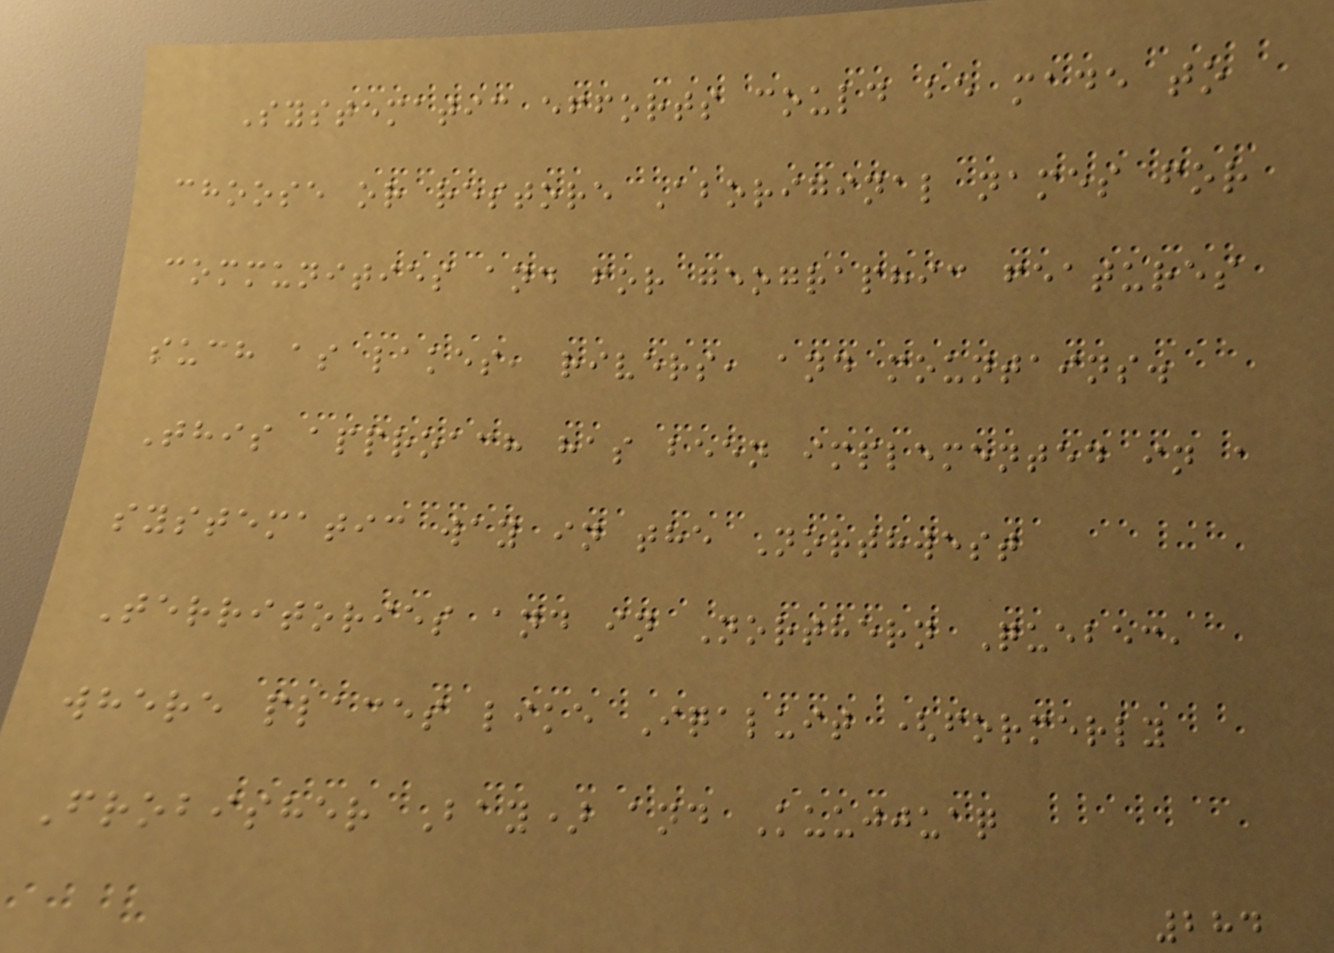Systematic efforts could be made to
choose or restore Aboriginal names for
communities and for geographic features
such as lakes, rivers, and mountains.
This approach has been implemented in a
systematic way in the Northwest
Territories and in Northern Quebec,
where places like Iqaluit (formerly
Frobisher Bay) and Kuujjuaq
284
